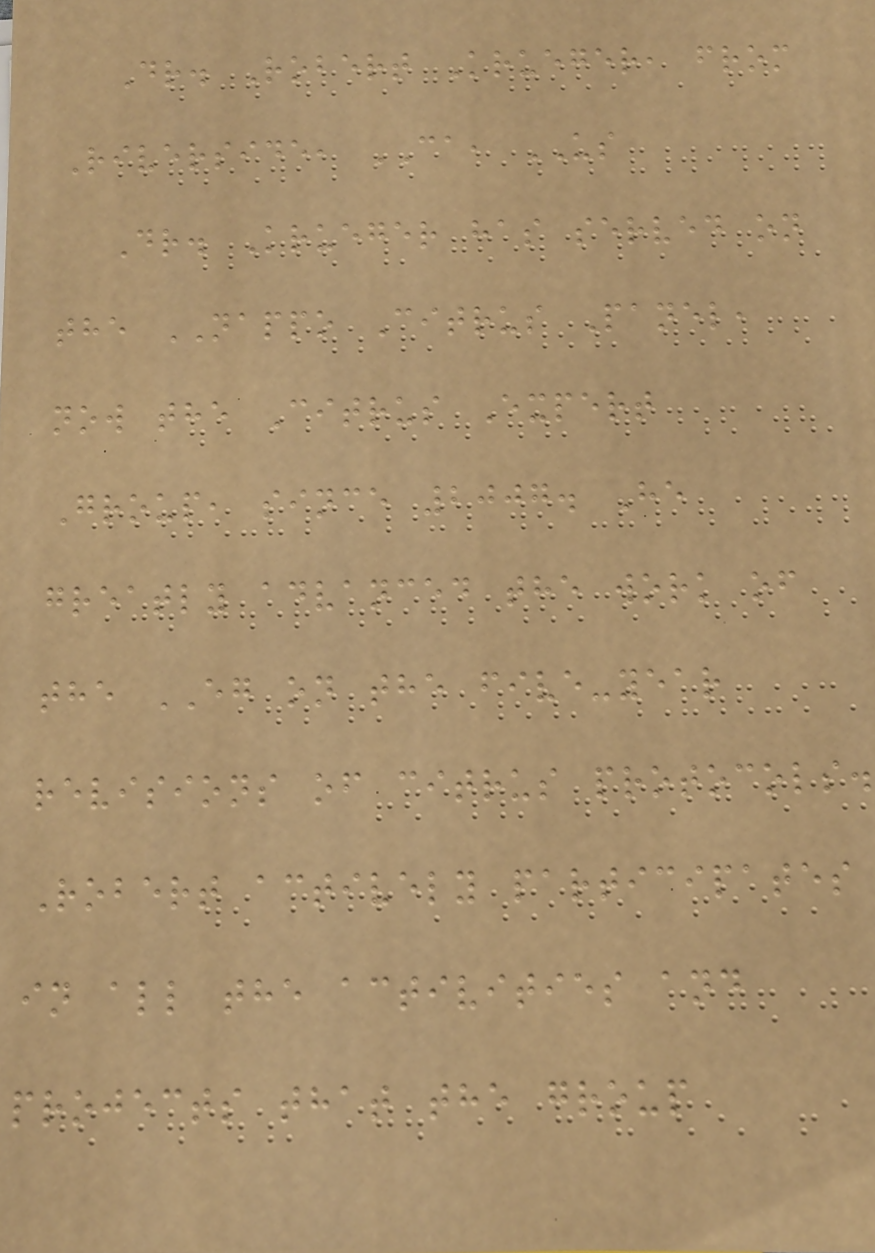Dr. Robert Krueger, from
Riverside, CA, US
Dr. Krueger has served on
the NAPPO Citrus Panel,
now the Citrus Expert
Group, since 2007. He
greatly advanced the work of
the EG on the five-year
revisions of citrus protocols.
Robert actively participates
in all the activities and
projects that the group
